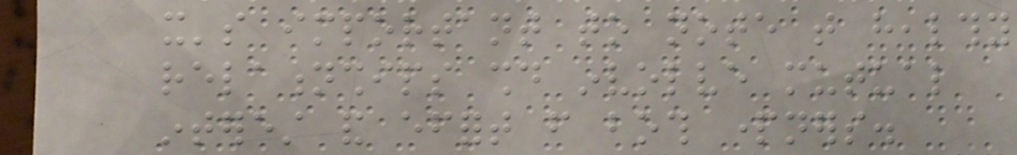it's important to note that healthy
relationships should involve mutual
interest and effort from both partners.
